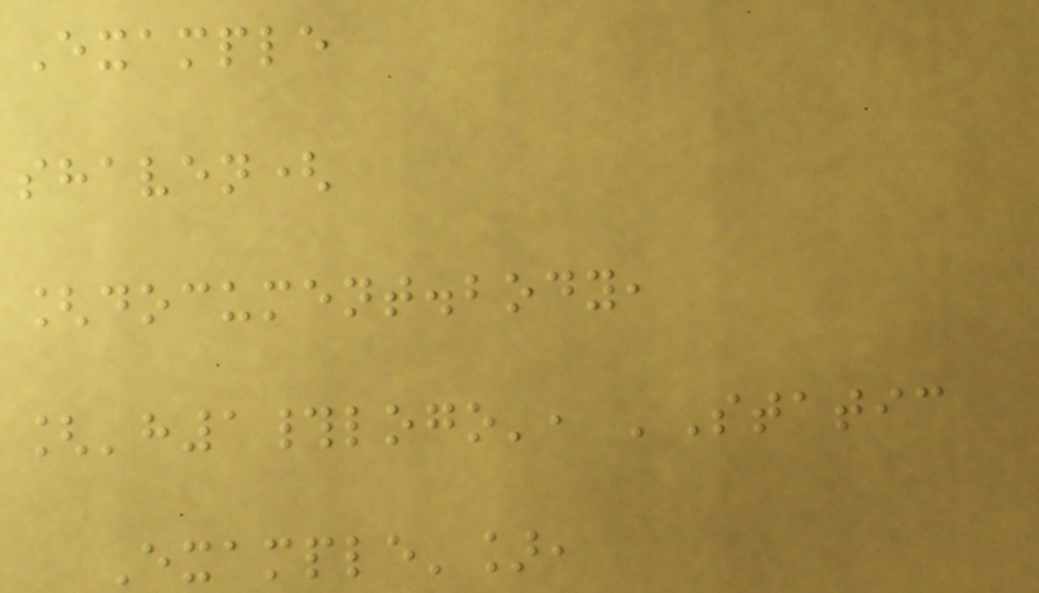Example
shaven(
[document.body,
['h1#logo', 'Static
Example'],
